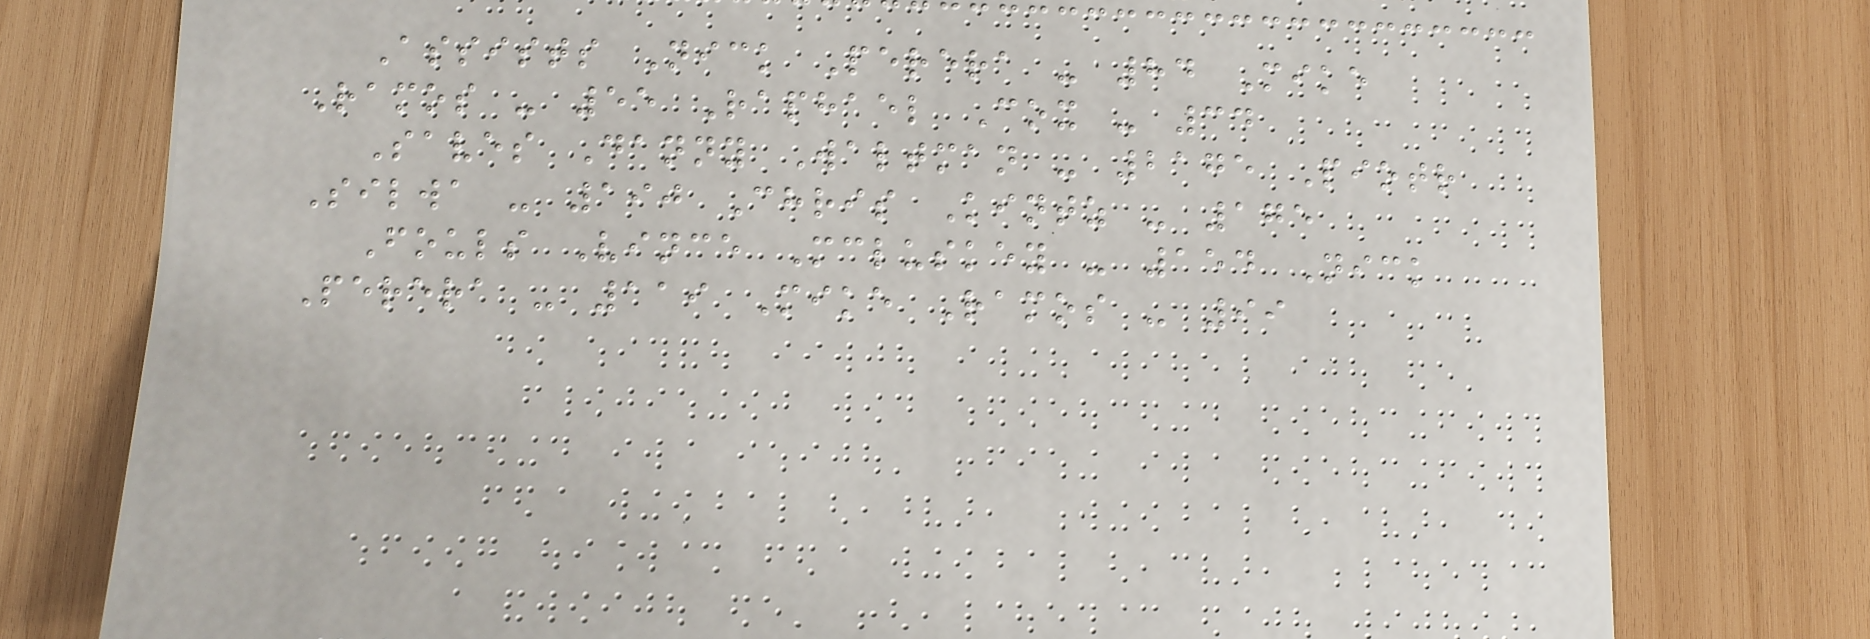Assists Nick Perera - 84 Mike
Ramos - 55 Raphael Cox - 34
Saves Danny Waltman - 2175 Piotr
Silwa - 190 Chris Kintz - 175
Fouls Vince Mcluskey - 154 Nick
Perera - 119 Mike Ramos - 99
